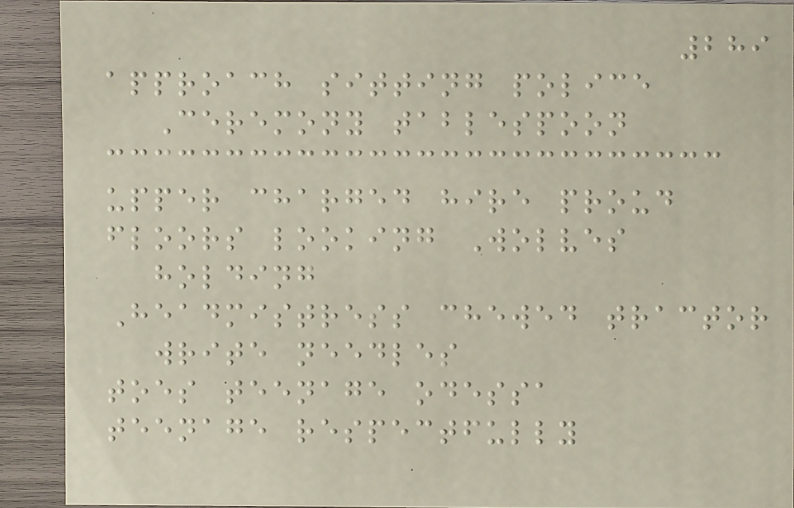289
approach sitting police
Ceremony tablespoon
upper charged hire proud
floors looking Wolves
holding
Headmistress chewed tractor
write needles
toes teenage odessa
teenage respectfully
